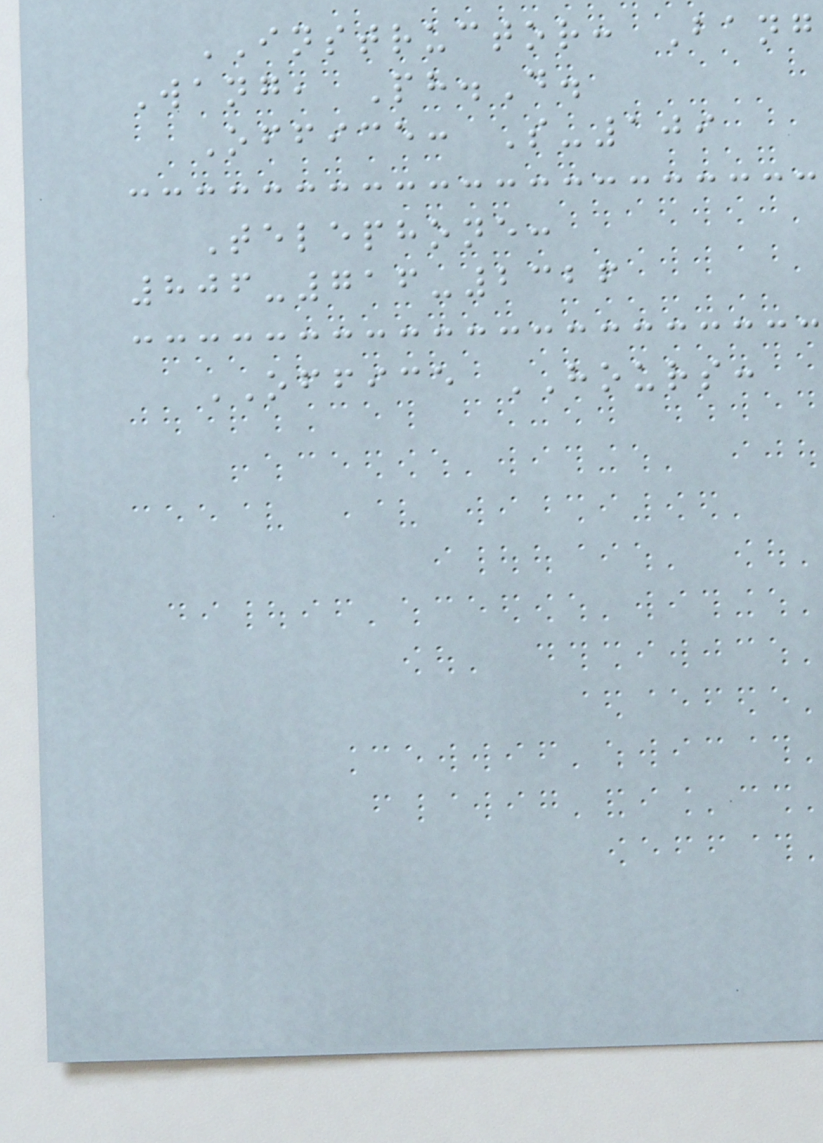INSTRUCTOR: Bang
Wang, Ph.D.
Office: S-109
Telephone:
806-716-2326
OFFICE HOURS:
